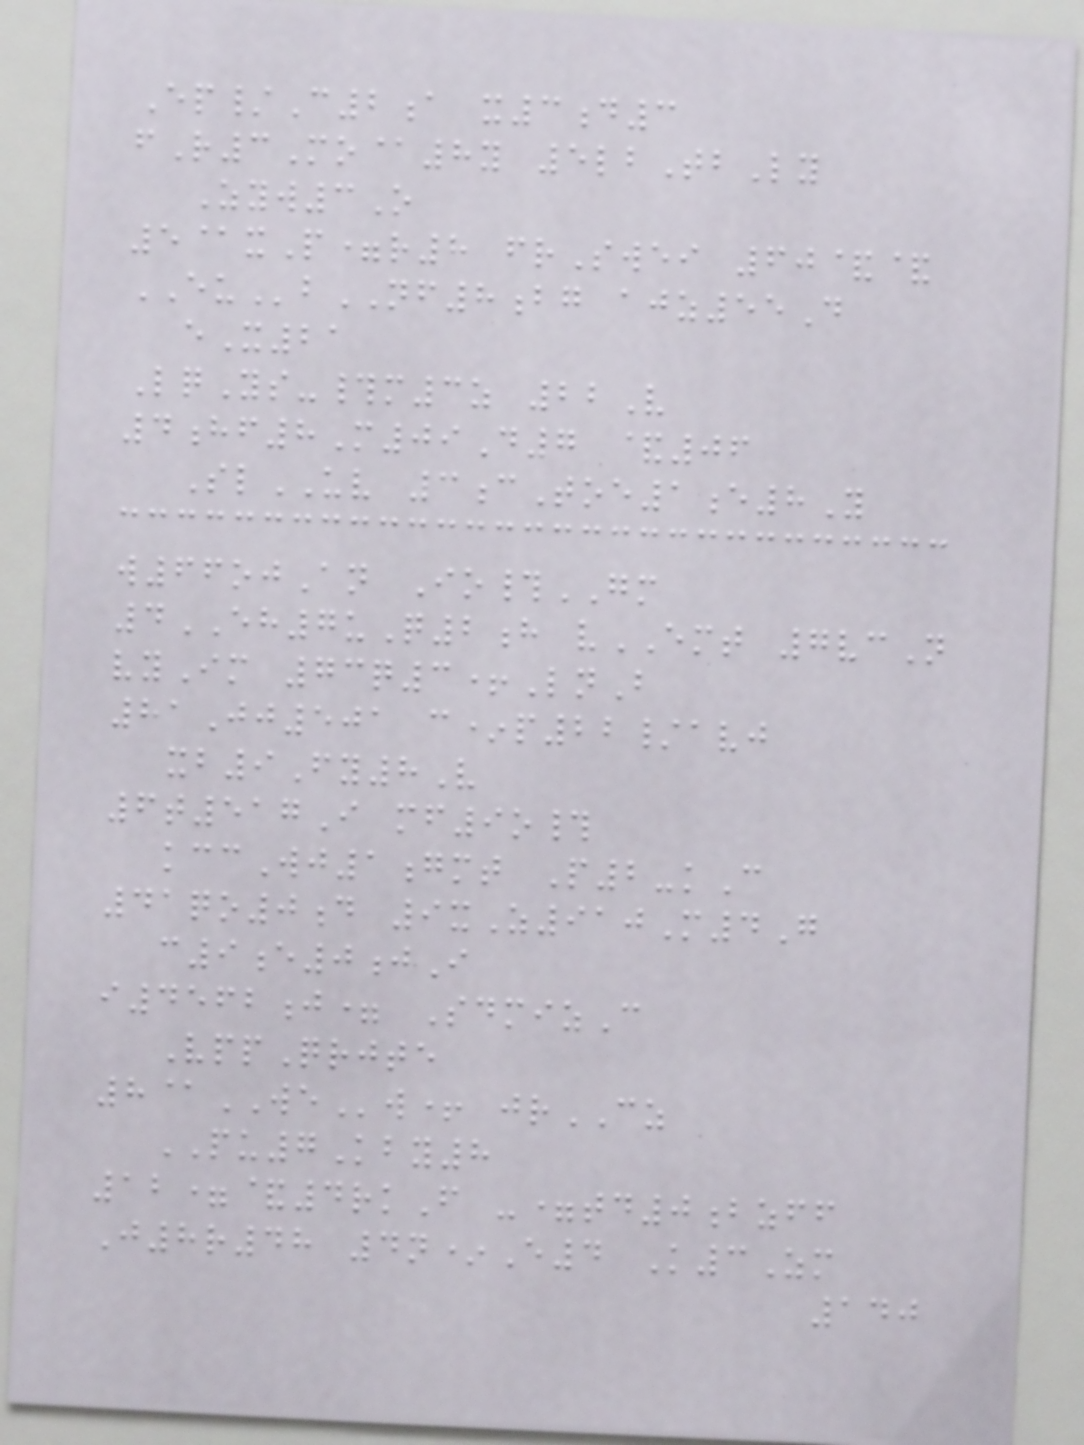Ep/C2a x3d3
fR3Mo@8y 5lbTbLy
Zyw3O
5@xP=r8 frSwei 60&&
EUbNF8bg ajz55D
eX21
LqYs-#m3z 22V
4hf8M09D7 &06
SlUV 3cToe1e8Y
w66ojAn Io#GM
4EH7uQ2h vEMT 7vcN
vyIm 73q3+LnB
81Jj501 c*p22/avj
xb9Fy8V
6t517I mf9o#
kccWj1gmt P2-kC
41qo0d 9xZ910M4G
c9e0jI
i4562j= SdmizC
VppQrjte
8@WEw+ jrCZ
PU7Kby8
12=&4rkF -=td0bzff
J8r48 4n*E4 K3Zm
140
